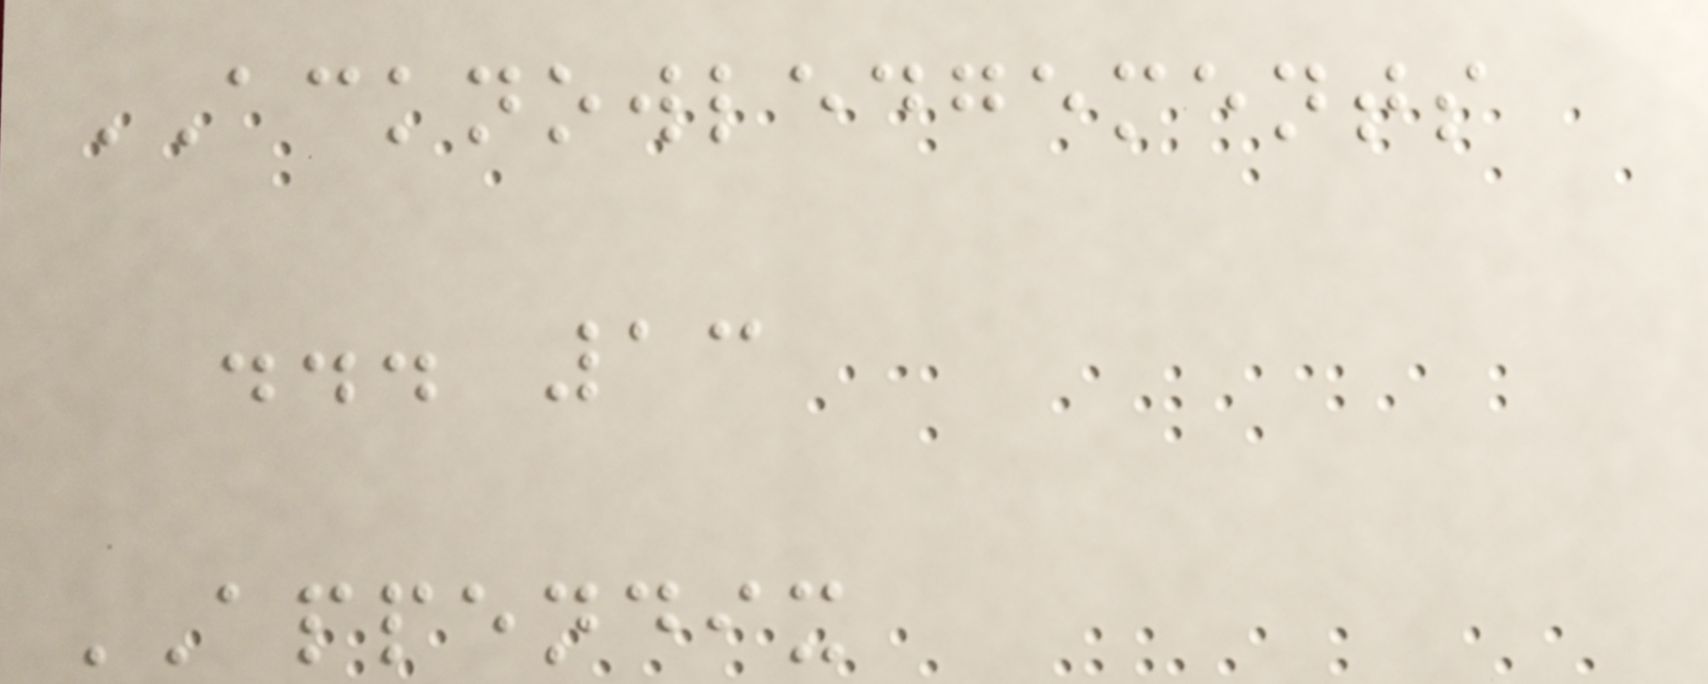ACKNOWLEDGEMENTS
... 13
APPENDIX
